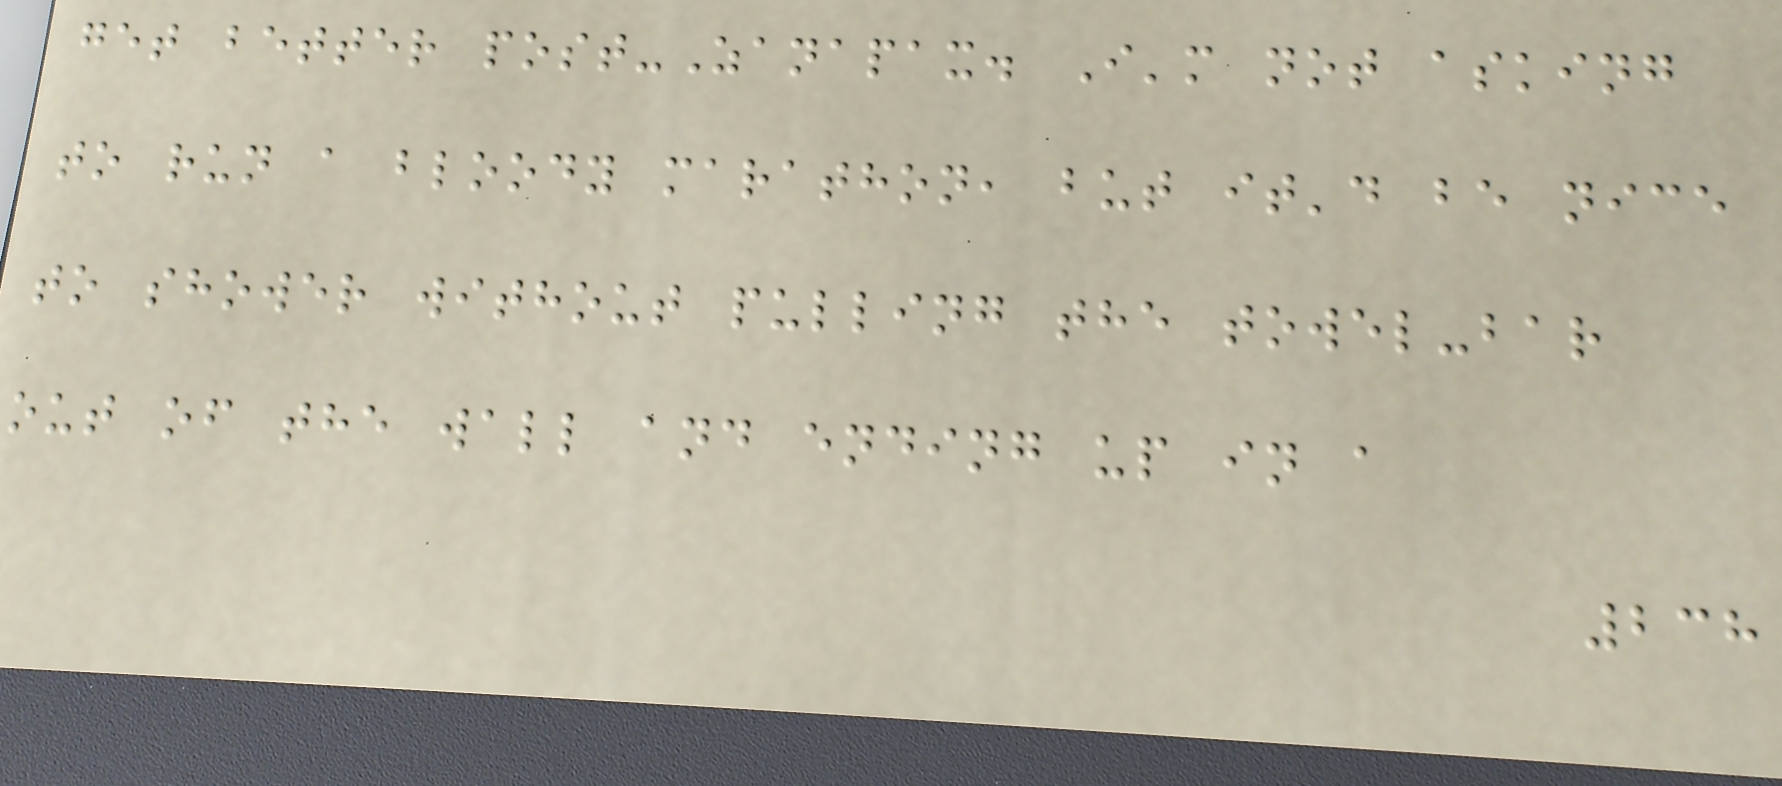get better post-Zanapax. I'm not asking
to run a bloody marathon, but it'd be nice
to shower without pulling the towel-bar
out of the wall and ending up in a
238
